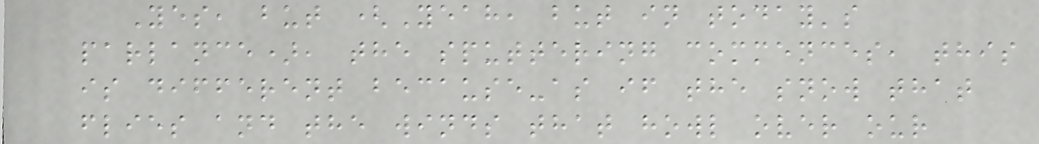Yes, but (Yeah, but in today's
parlance), the sputtering commences, this
is different because-as if the snow that
flies and the winds that howl over our
